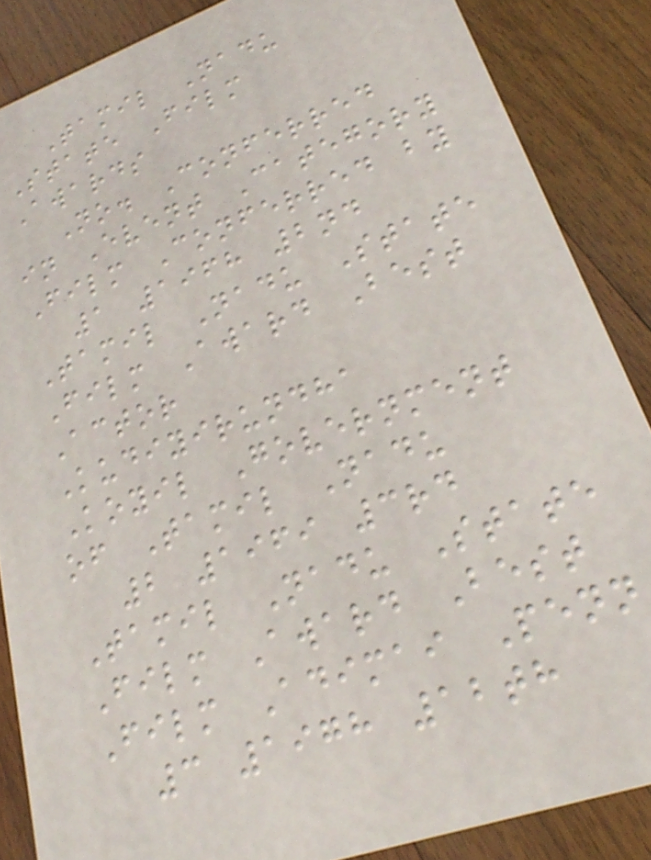Tamil Nadu
State Film
Awards
No. Conferred
in Event Category
Film Conferred by
1 1968 2nd
Tamil Nadu State
Film Award Best
Actor
Kudiyirundha
Koyil Government
of Tamil Nadu
2 1969 3rd
Tamil Nadu State
Film Award Best
Film Adimai Penn
3 1978 12th
